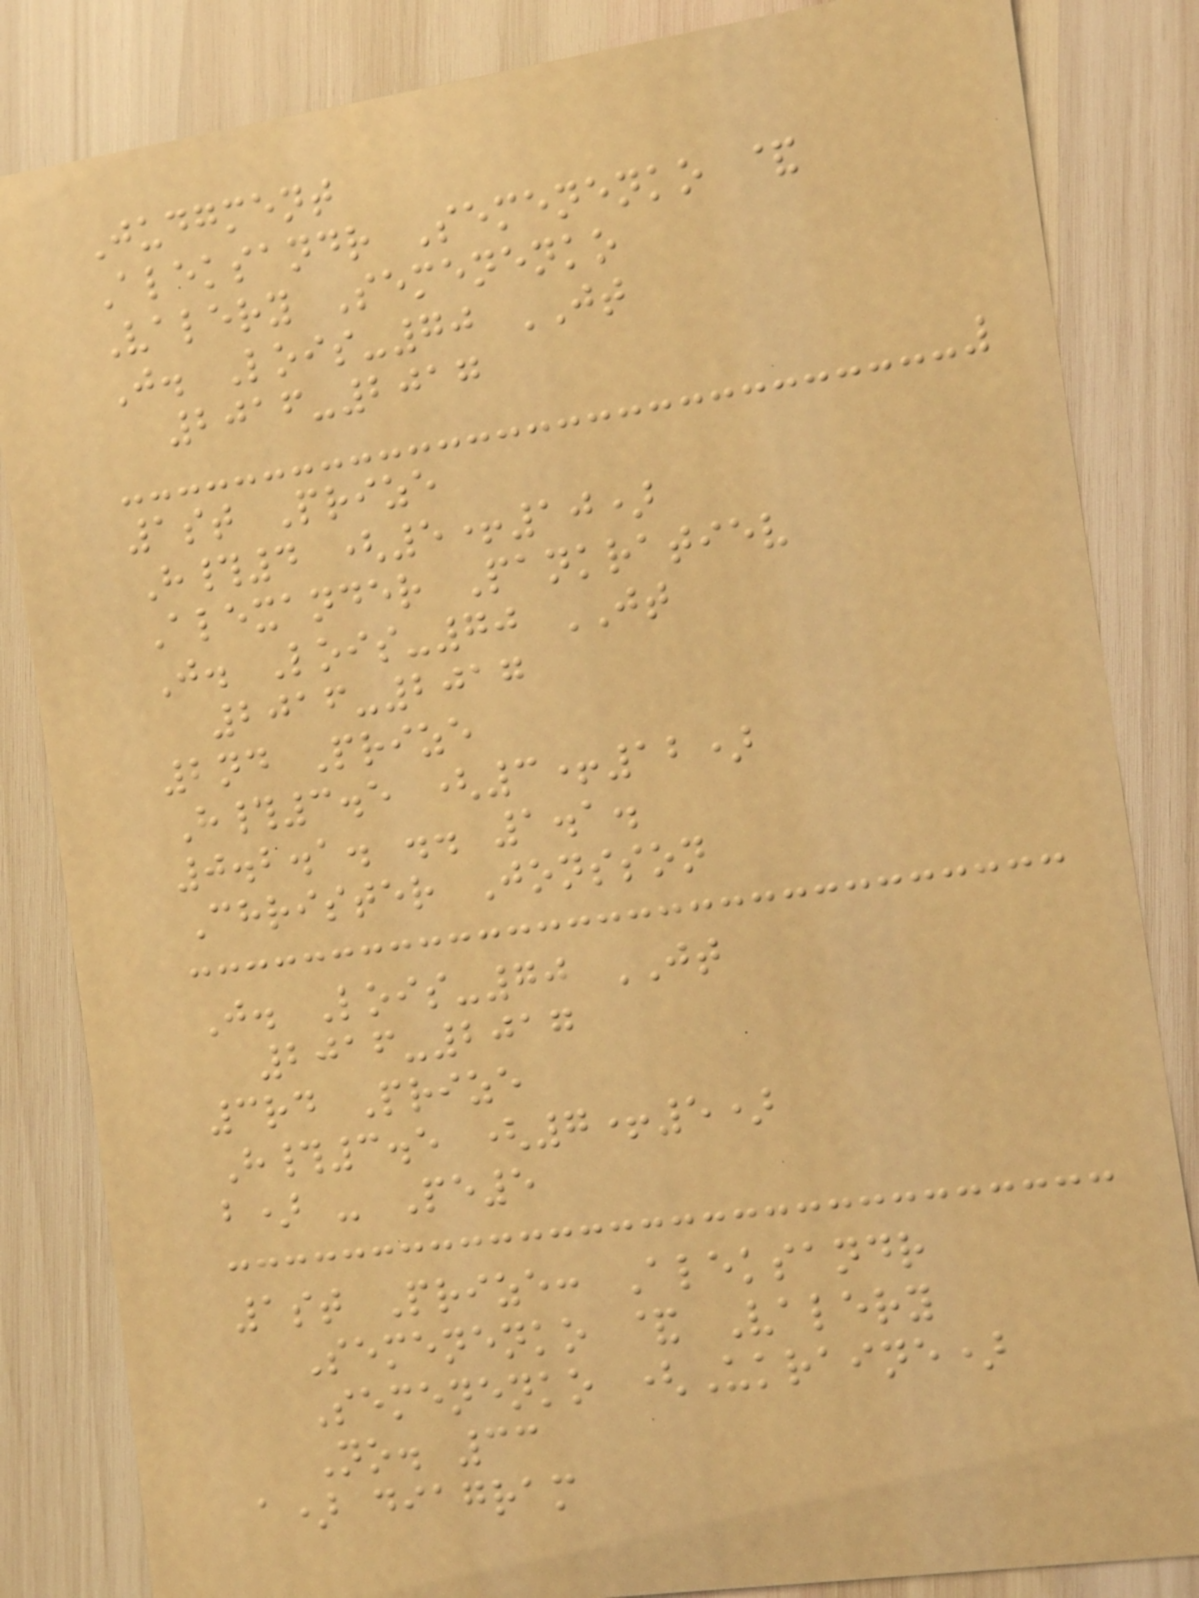Judgment
Aleksandr Semenenko &
Valery Semenenko
J. Lois-70 JT
2016-2017
1st Prize
H#4 (5+10)
Alexander Pankratiev
J. Lois-70 JT
2016-2017
2nd Prize
H#3.5 (3+12)
0.2.1. .. 1.1.
Christer Jonsson
J. Lois-70 JT
2016-2017
3rd Prize
H#3.5 (7+5)
b) - Pe5
1st Prize: Aleksandr
Semenenko & Valery
Semenenko (Ukraine)
No. 33
a) diagram
